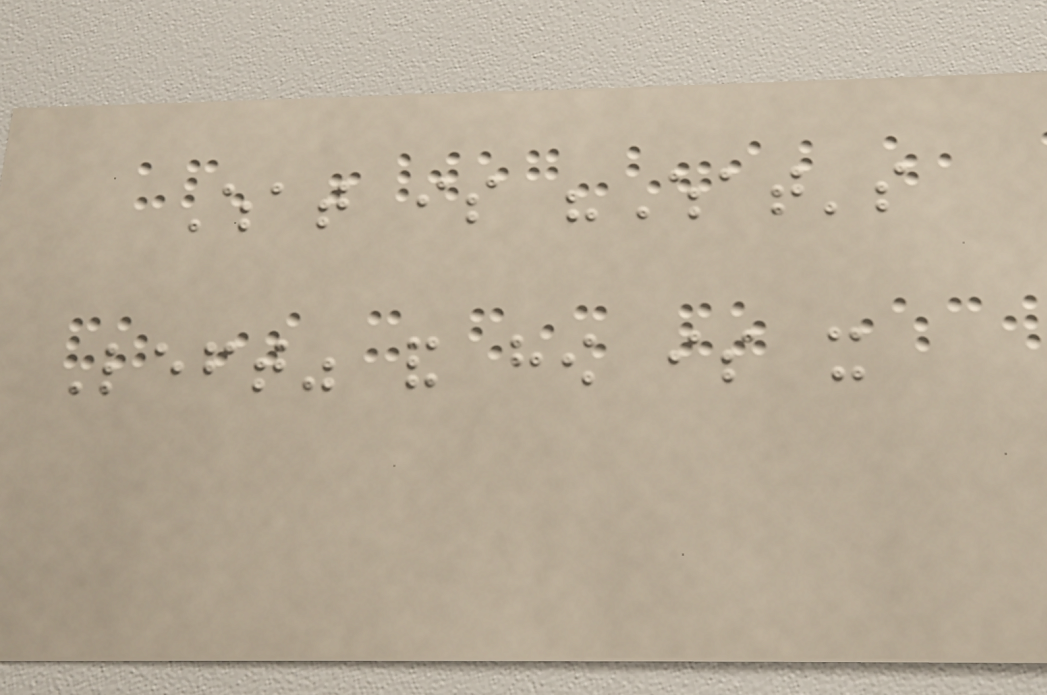What is "What's
Left" and how is it
